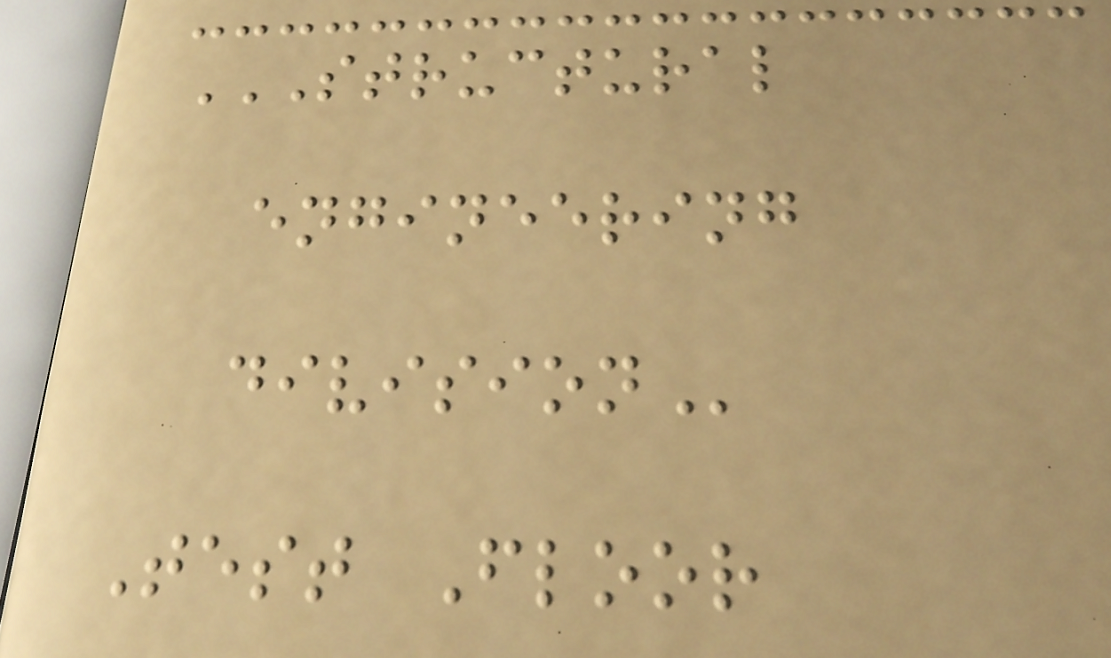STRUCTURAL
ENGINEERING
DIVISION
Test Floor
